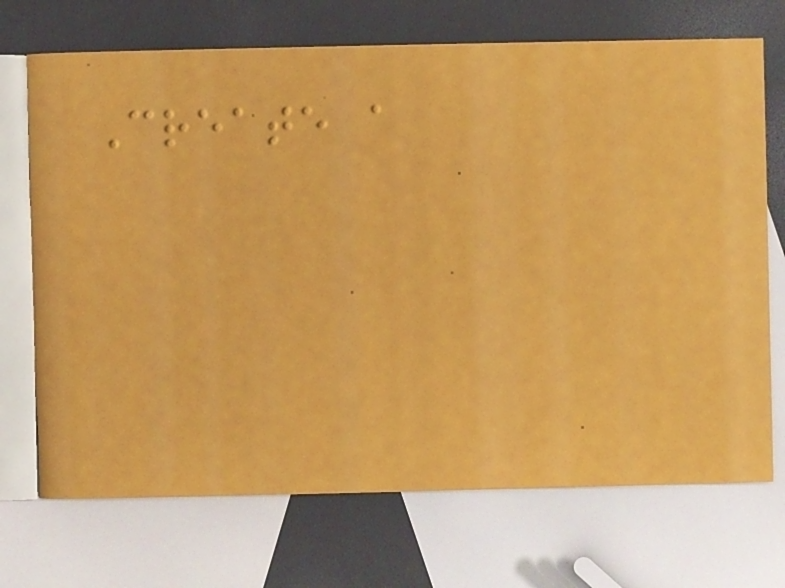Create a
